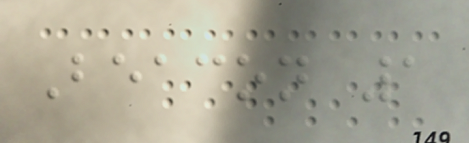Beacon 1
